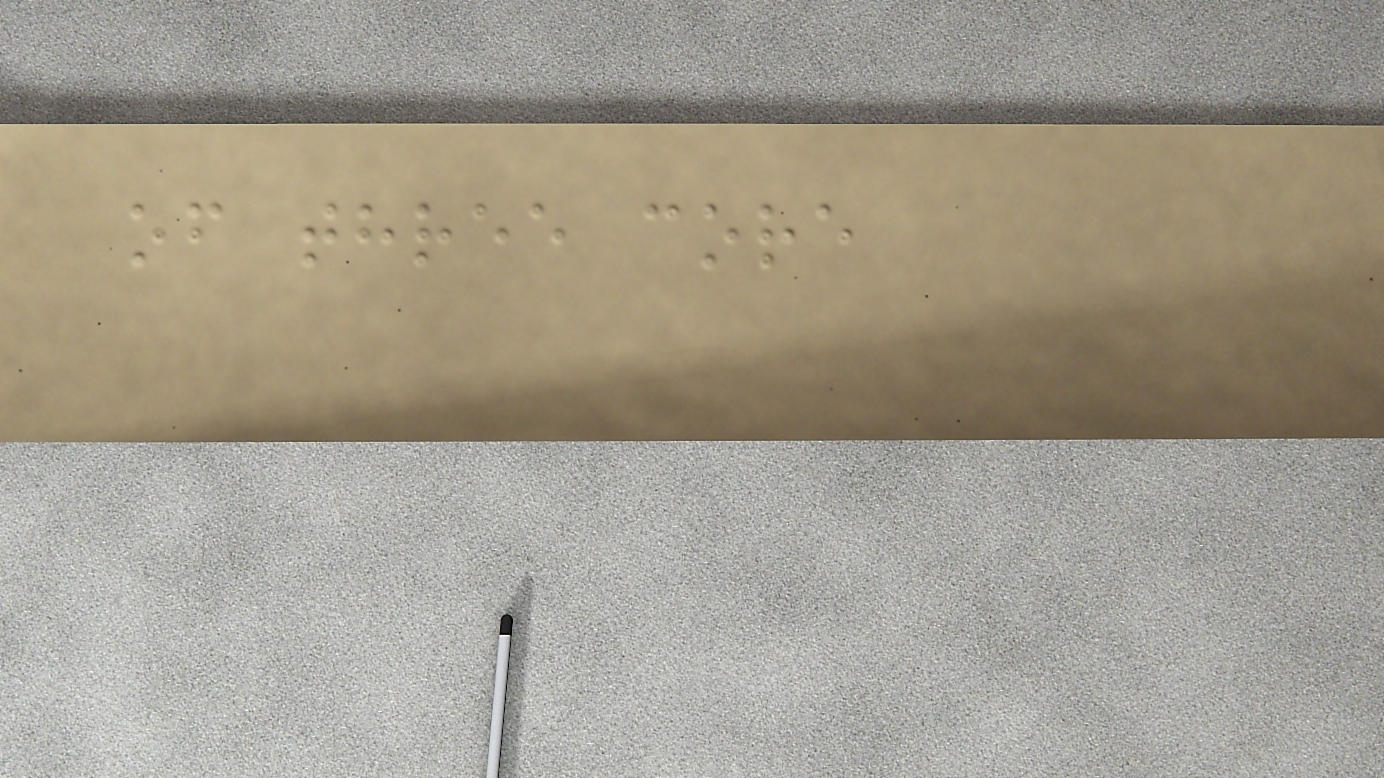of three core
